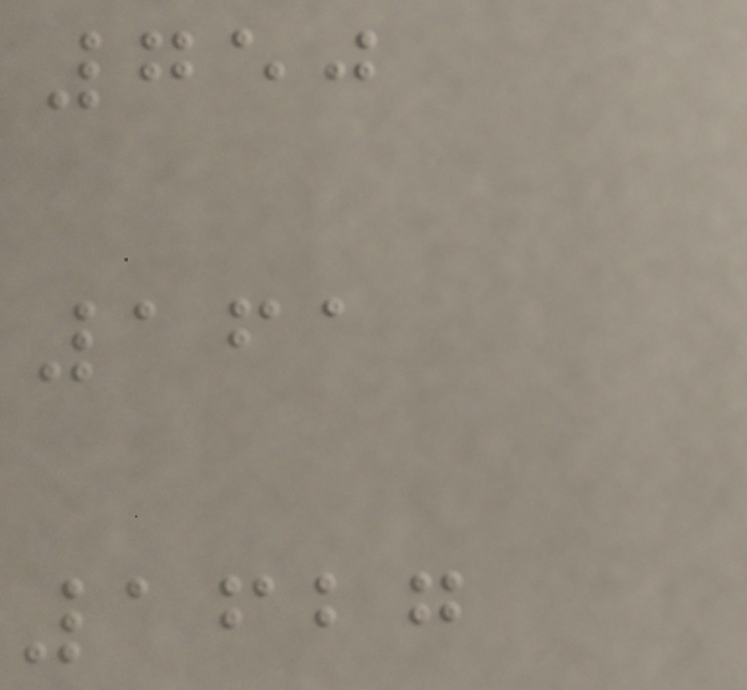750
161
1627
